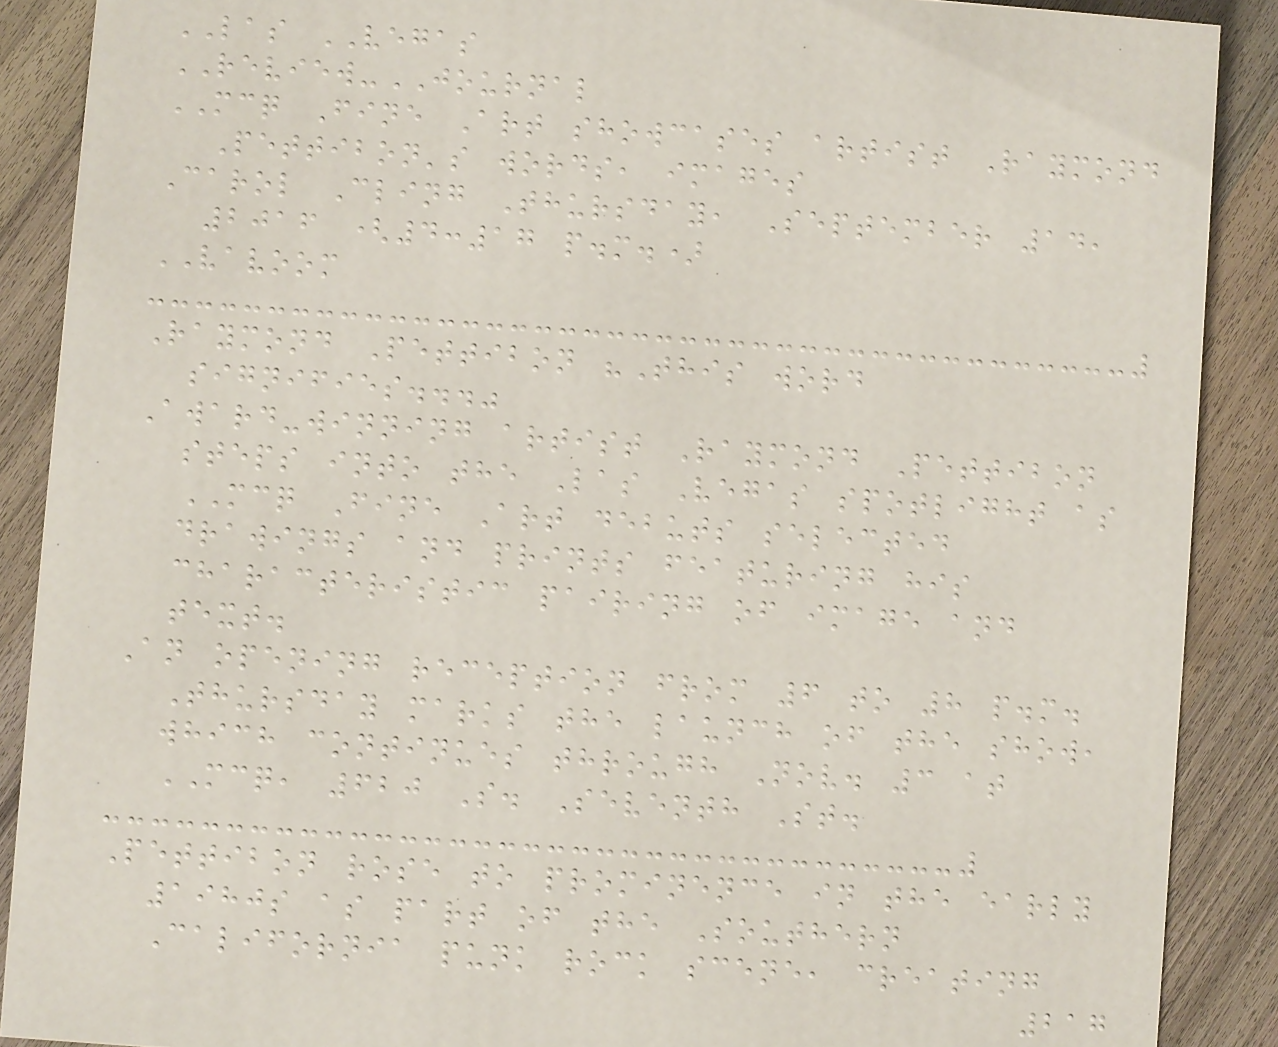LAS VEGAS
REVIEW-JOURNAL
MCQ Fine Art showcases artist Raymond
Pettibon's words, images
Carol Cling Thursday, September 14,
2016 (4:17 p.m.)
VAVOOM
Raymond Pettibon "This word
signifies..."
Award-winning artist Raymond Pettibon
steps into the Las Vegas spotlight as
MCQ Fine Art debuts selected
drawings and prints featuring his
characteristic pairing of image and
text.
An opening reception from 6 to 8 p.m.
Thursday marks the launch of the show,
which continues through Nov. 3 at
MCQ, 620 S. Seventh St.
Pettibon rose to prominence in the early
1980s as part of the Southern
California punk rock scene, creating
217
